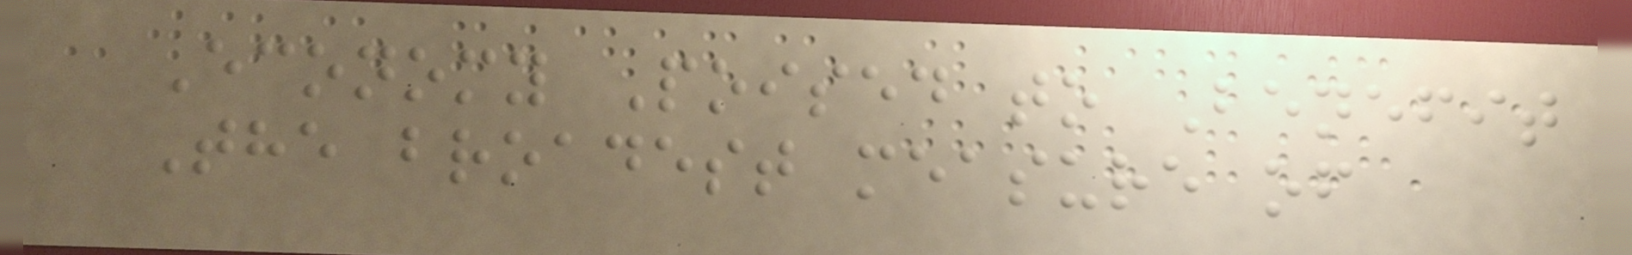Economy Poised to Benefit
The broadest measure of
